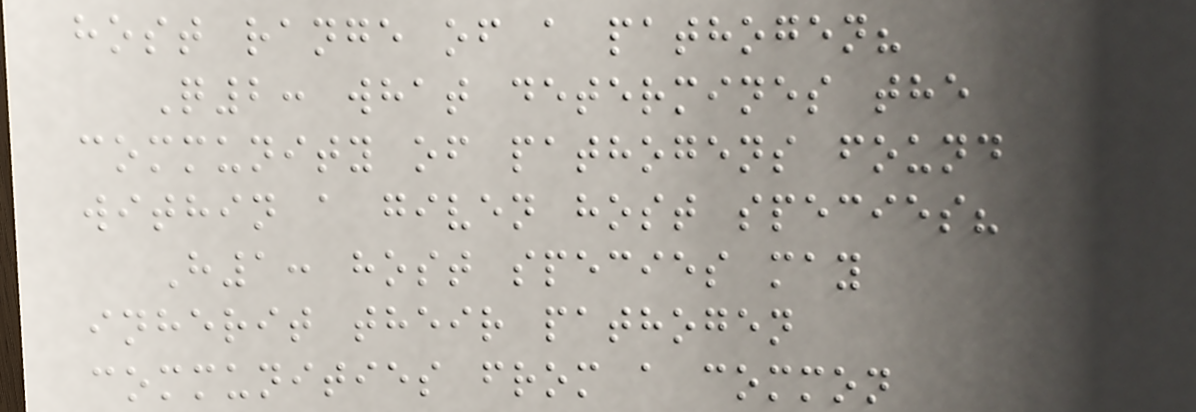host range of a pathogen?
Q2: what determines the
community of pathogens found
within a given host species?
H1: host species may
inherit their pathogen
communities from a common
